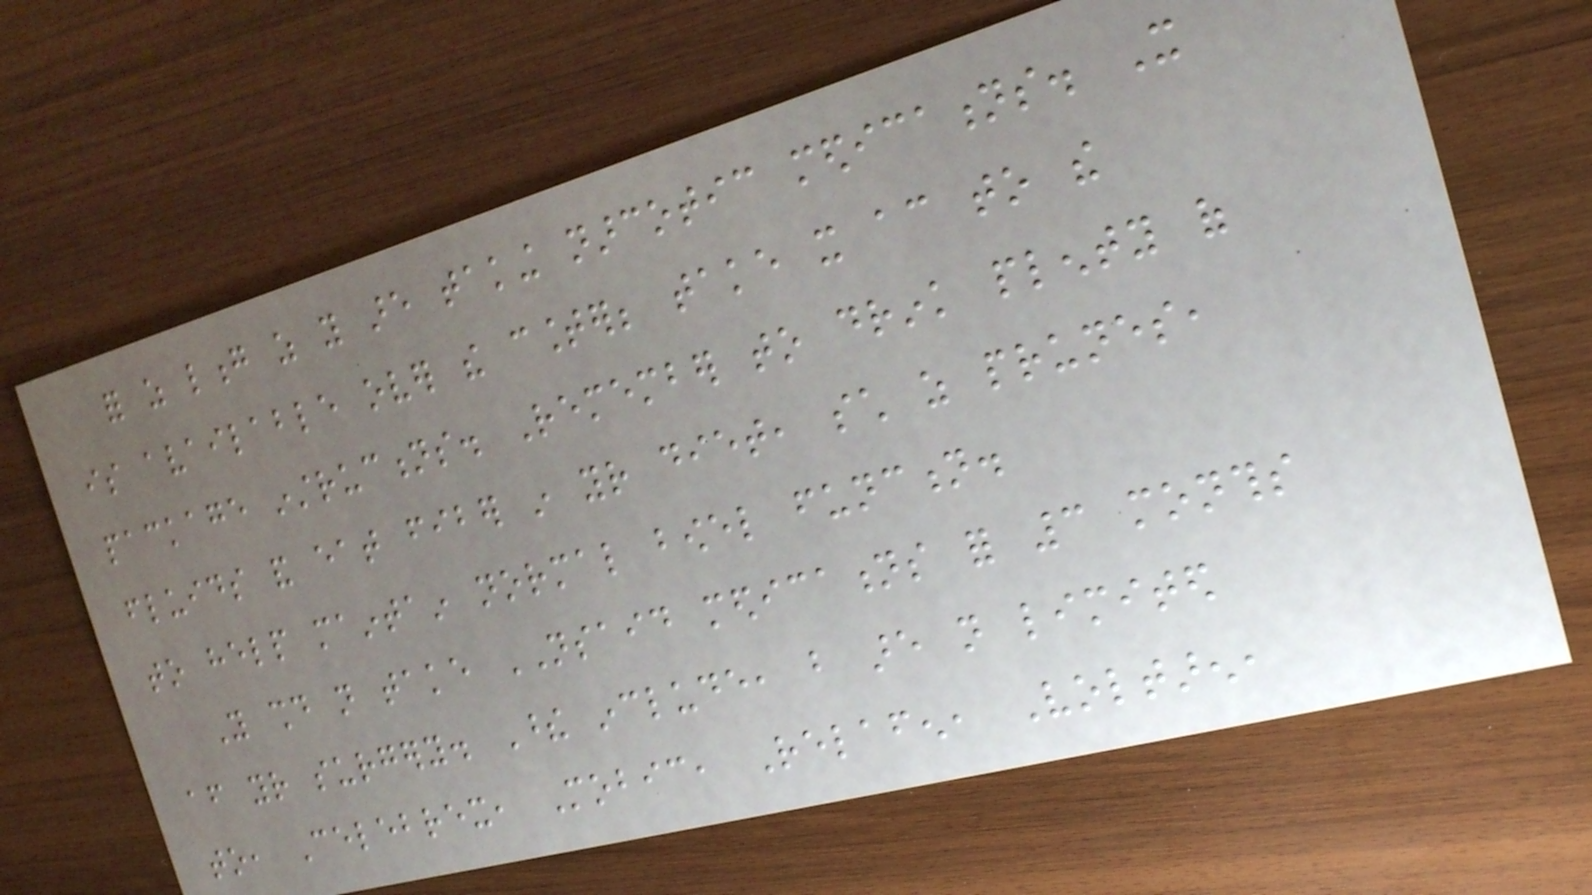for as long as you are taking narcotic medications. It
is available over the counter; take it according to the
package instructions. Remember to drink plenty of
fluids and eat fiber in your diet, such as prunes,
to help maintain normal bowel function.
You should not take NSAID medications for 3 months
after your surgery. These include, but are not limited
to, Celebrex, Mobic, Relafen, Voltaren,
